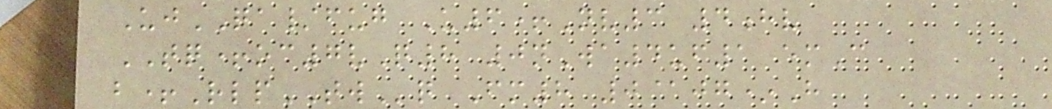UjQA/fug U6+Nv3 4hv
TQ+oc7vQ8 0nWa4uf1 emC
b+RlpTWq Fm8 0@jg*H
